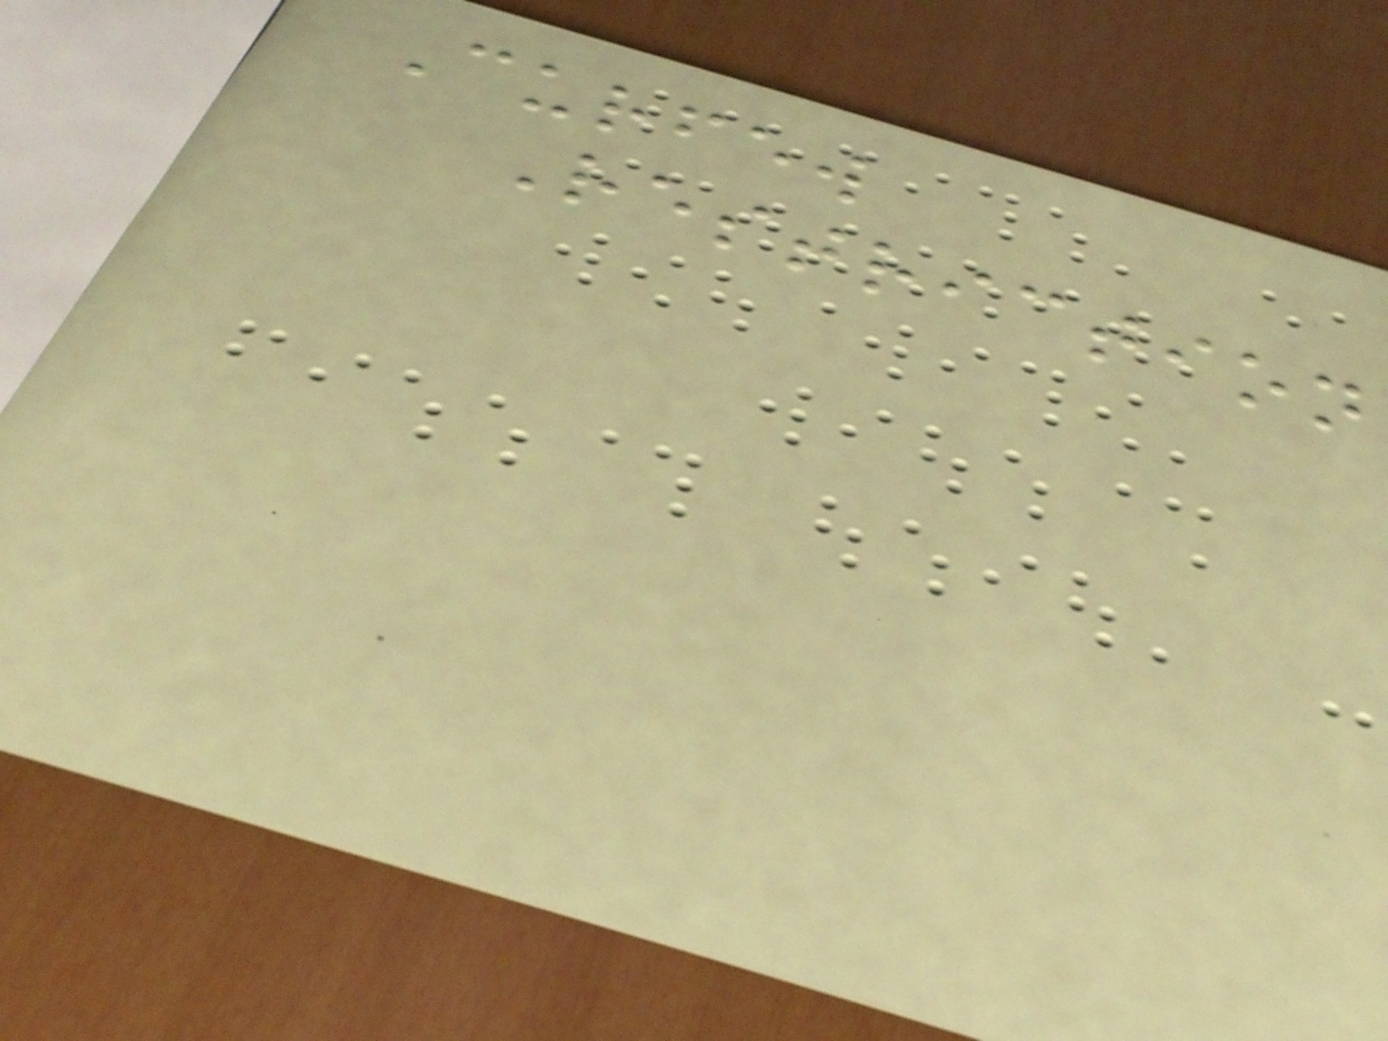Curfew
Restriction
